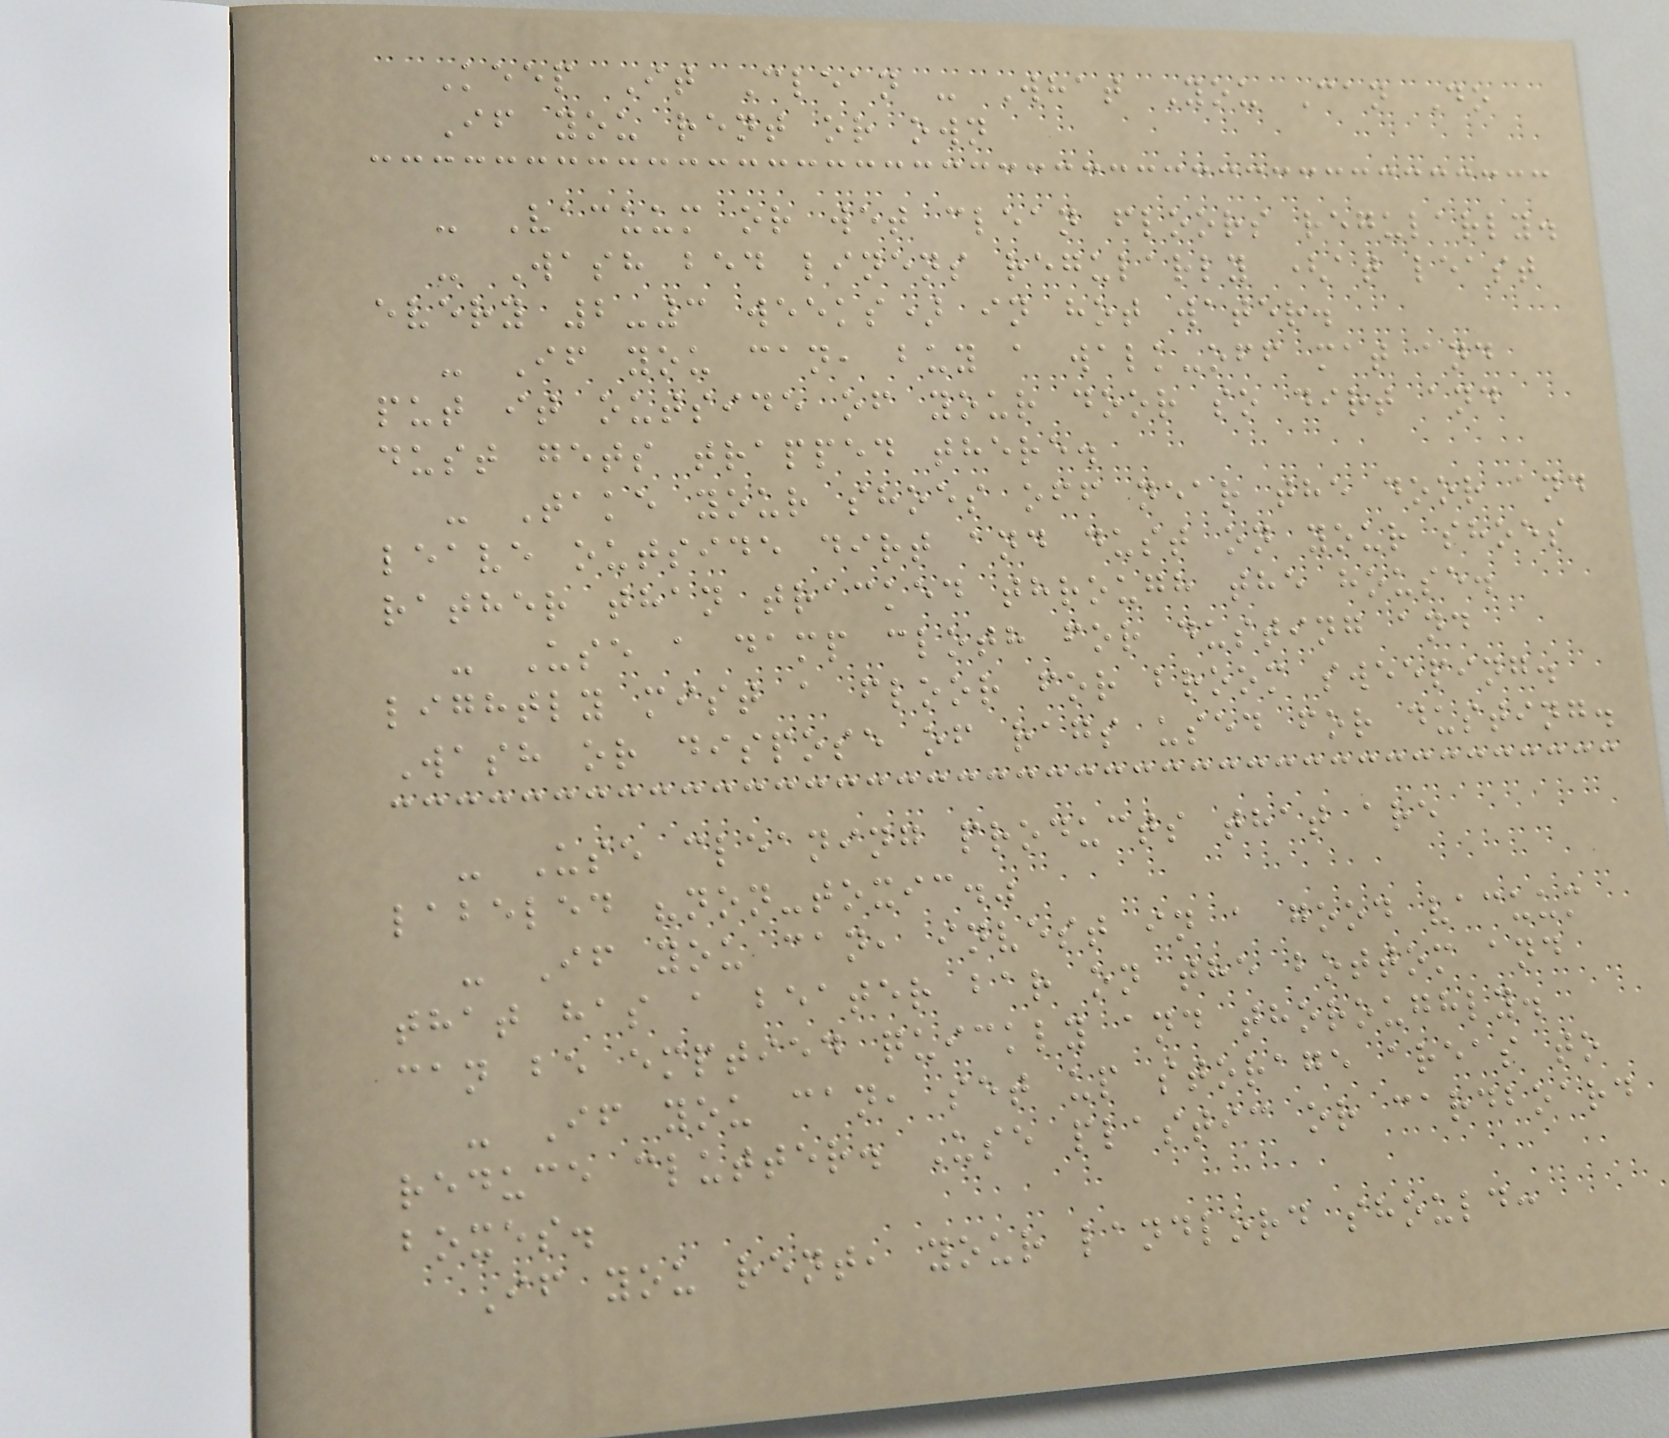Keep It Clean - What You Can Do
If you rent or own
- Vacuum or wet clean floors regularly.
- Wash bed linens regularly (at least
every 2-3 weeks) in hot water.
- If you can, buy a walk-off mat and
put it outside of your door so dirt and
dust gets trapped there.
- Take your shoes off near the door and
leave outside dirt and dust on your shoes
rather than tracked through the house.
- Use a damp cloth for dusting and
lightly mist a floor for broom sweeping.
Wash or dispose of rags used for dusting.
- Use cleaning products that are
labeled "non-toxic."
- If you can, invest in a good vacuum
that has a beater bar on the bottom and
can be emptied quickly and thoroughly.
- If you can, set up storage areas to
reduce clutter. Use plastic or cardboard
boxes.
If you rent, your landlord should:
